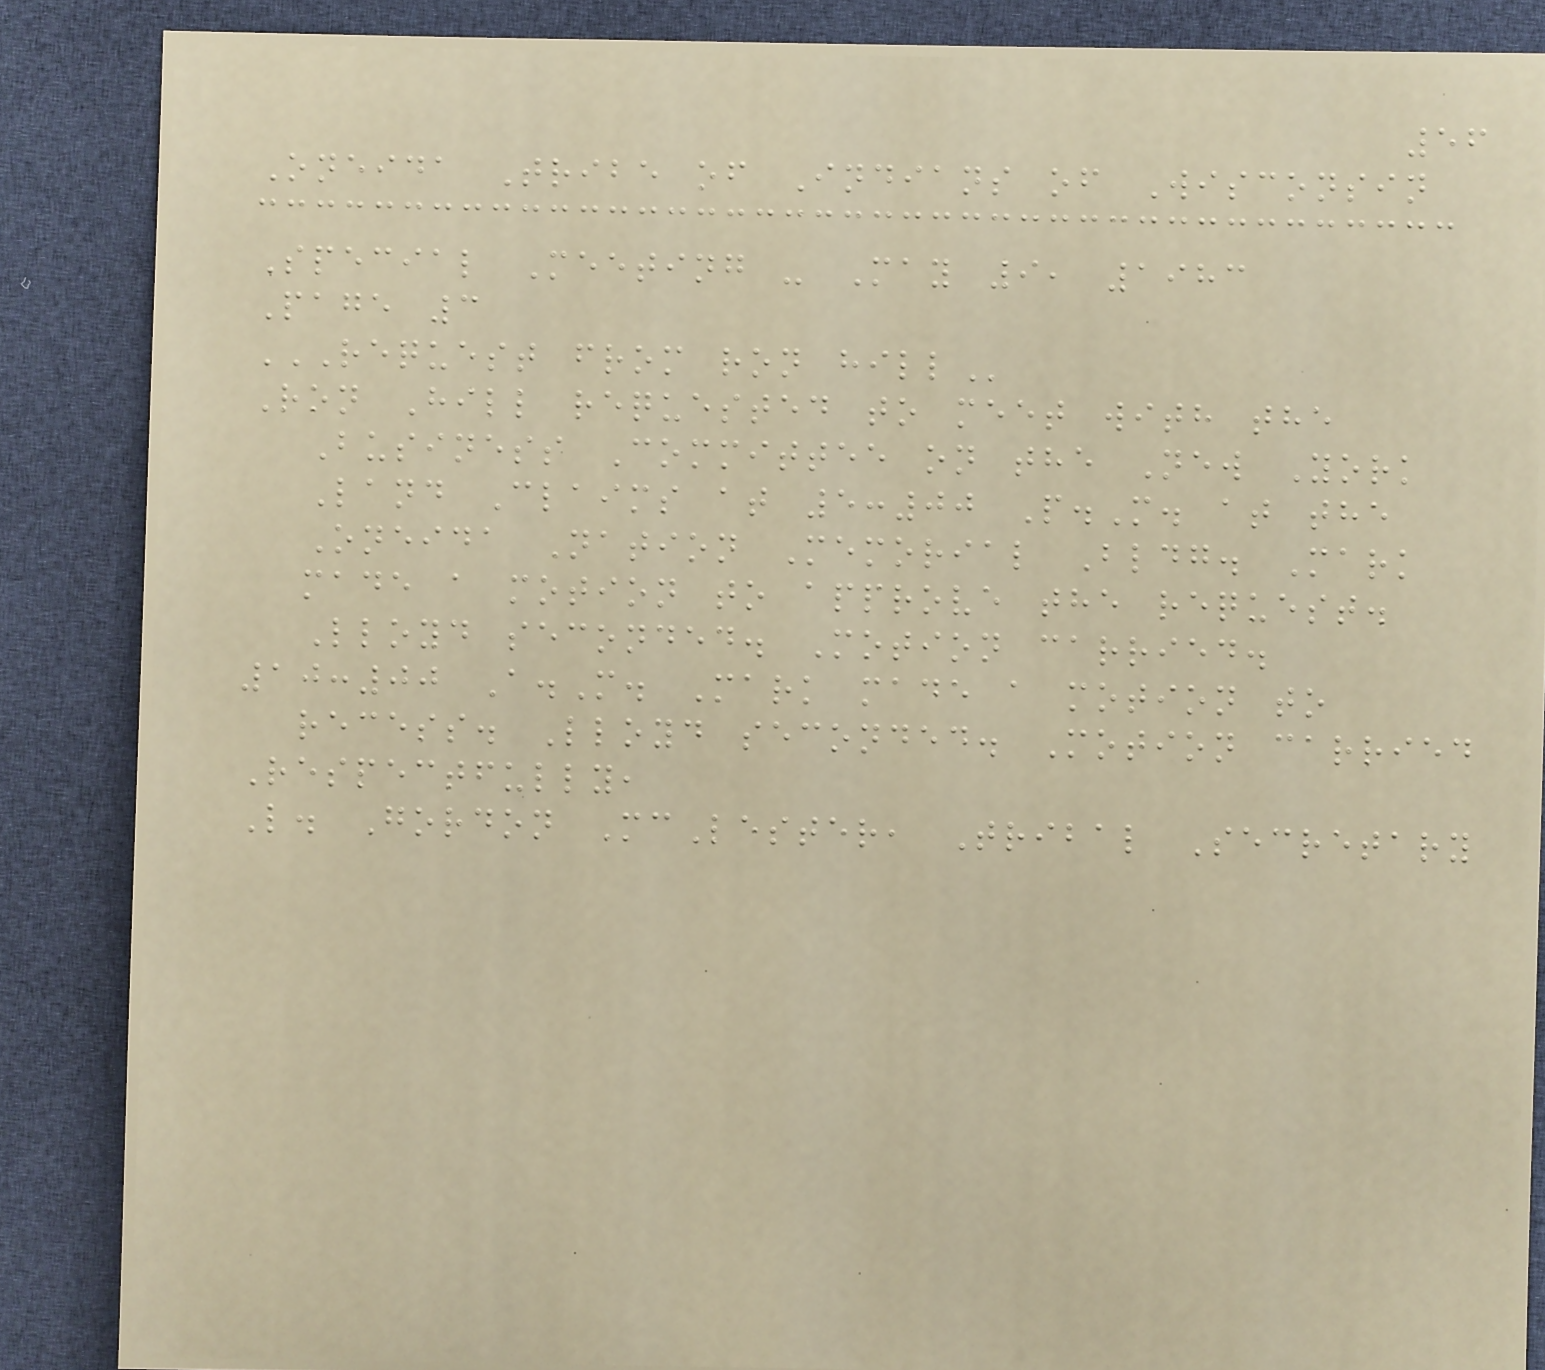56
Oneida Tribe of Indians of Wisconsin
Special Meeting - May 9, 1983
Page 3
REQUEST FROM RON HILL
Ron Hill requested to meet with the
Business Committee on the New York
Land Claims at 5:00 P.M. at the
Oneida Nation Memorial Bldg. Mark
made a motion to approve the request.
Lloyd seconded. Motion carried.
10:00 A.M. Mark made a motion to
recess. Lloyd seconded. Motion carried
Respectfully,
L. Gordon McLester, Tribal Secretary
